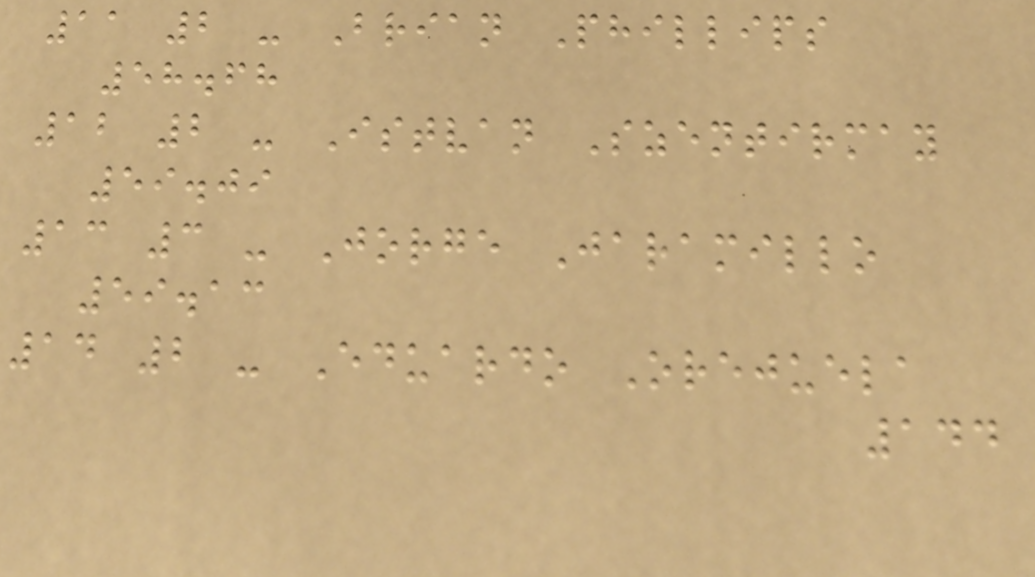11 2 - Brian Phillips
58.68
12 2 - Istvan Szentirmay
59.09
13 3 - Jorge Jaramillo
59.13
14 2 - Eduardo Orejuela
144
